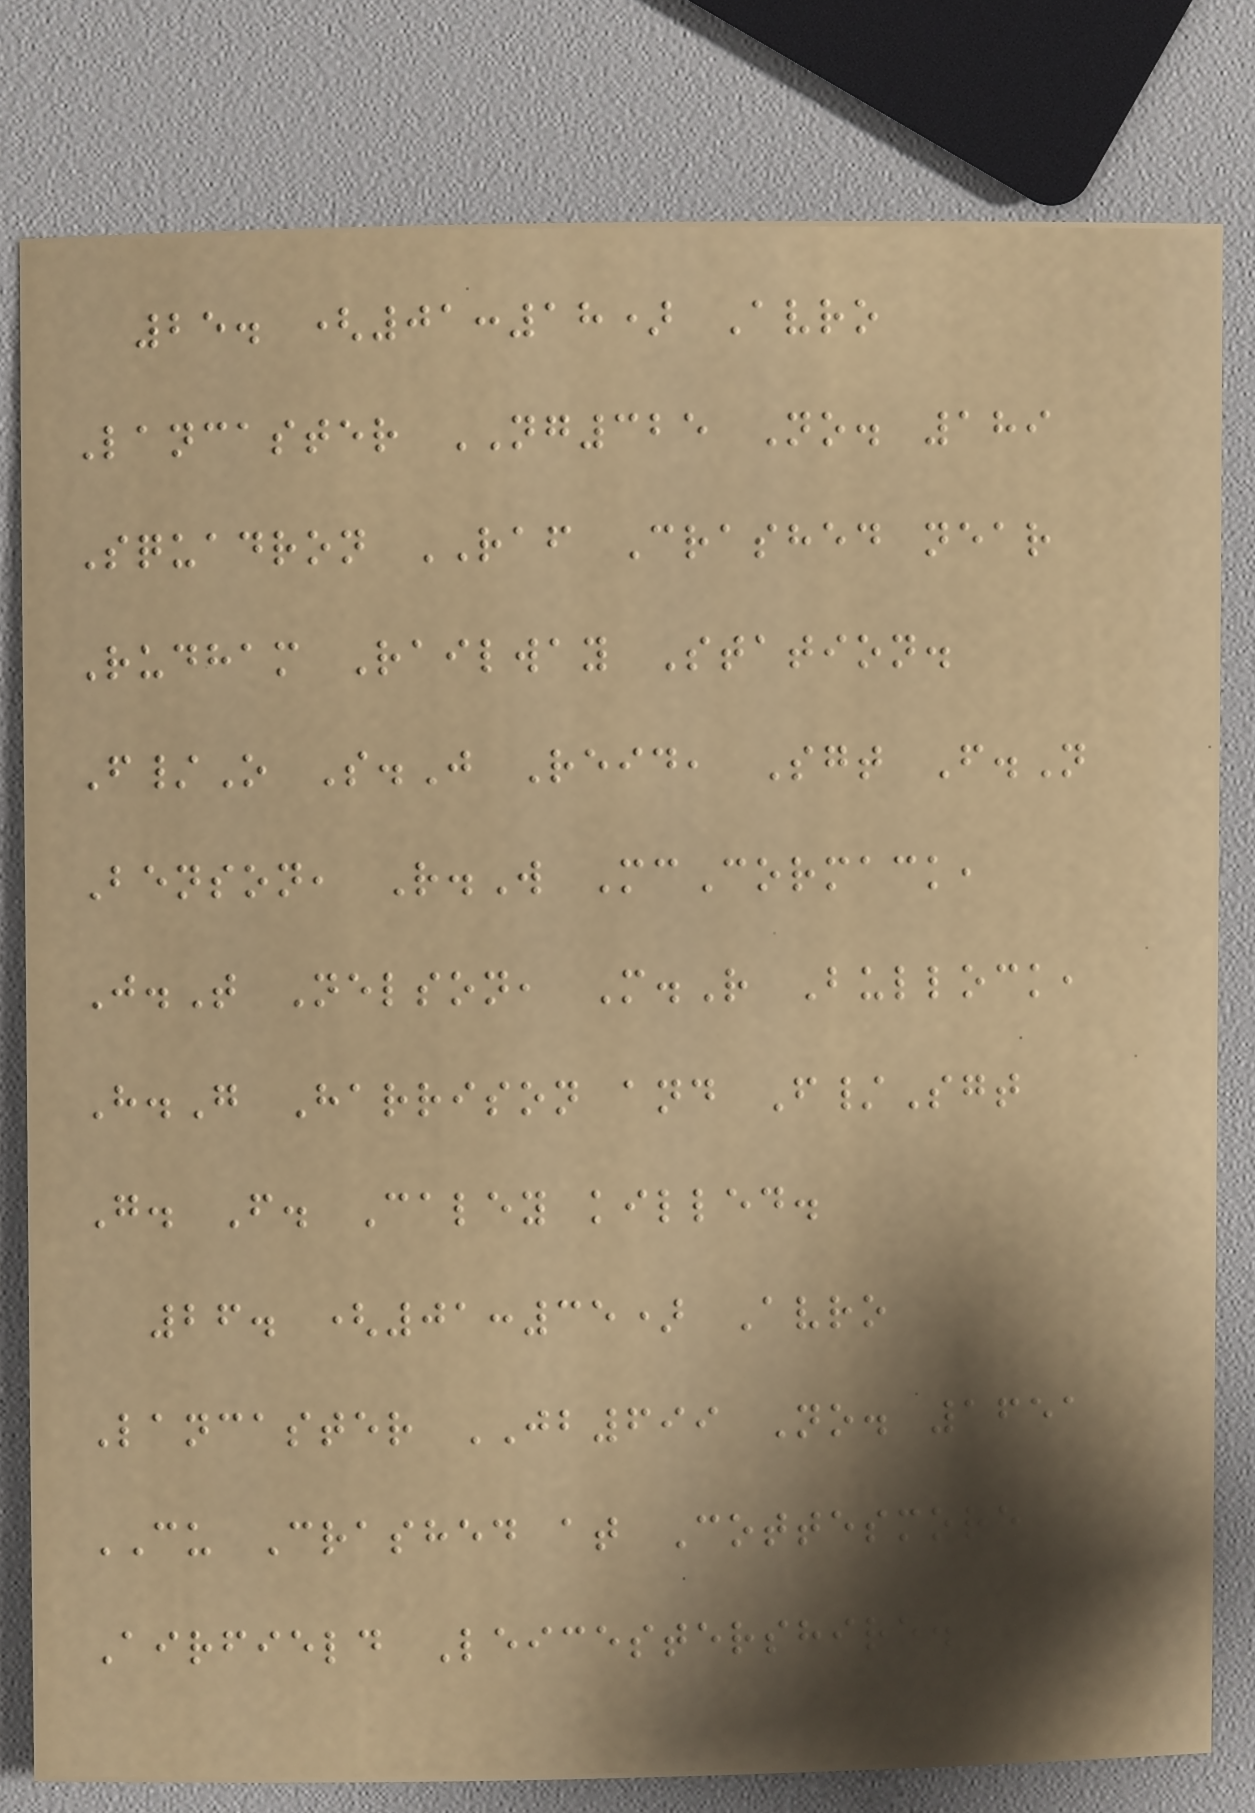25. (01:18) Avro
Lancaster NG325 No. 189
Squadron RAF Crashed near
Rudham Railway Station.
F/O S.J Reid, Sgt F.N
Benson, R.W McCormack,
J.T Nelson, M.R Bullock,
H.G Harrison and F/Sgt
G. F. Caley killed.
26. (01:35) Avro
Lancaster JB699 No. 1651
CU Crashed at Cottesmore
Airfield Leicestershire.
